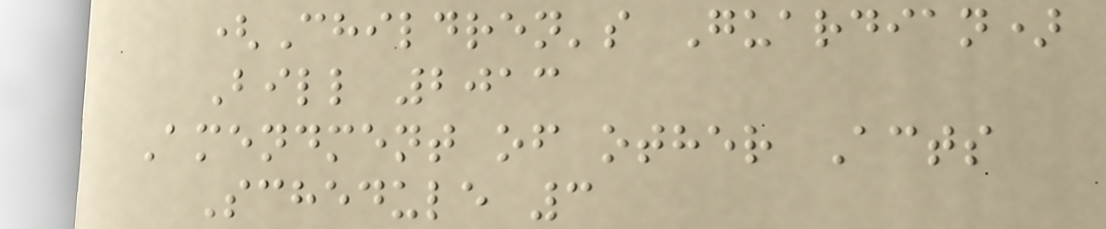(Children's Guardian)
Bill 2013
Amendment of other Acts
Schedule 3
